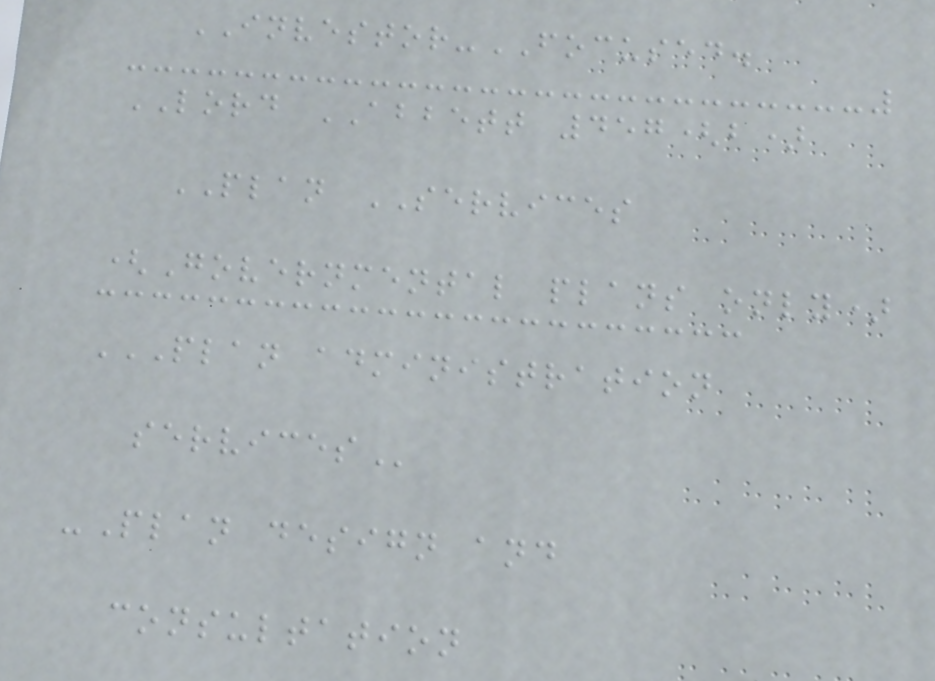INVESTOR-FOCUSED.
LORD ABBETT 457(b)
PLAN SERVICES
(Governmental plans only)
PLAN ADMINISTRATION
SERVICES
-Plan design and
consultation
